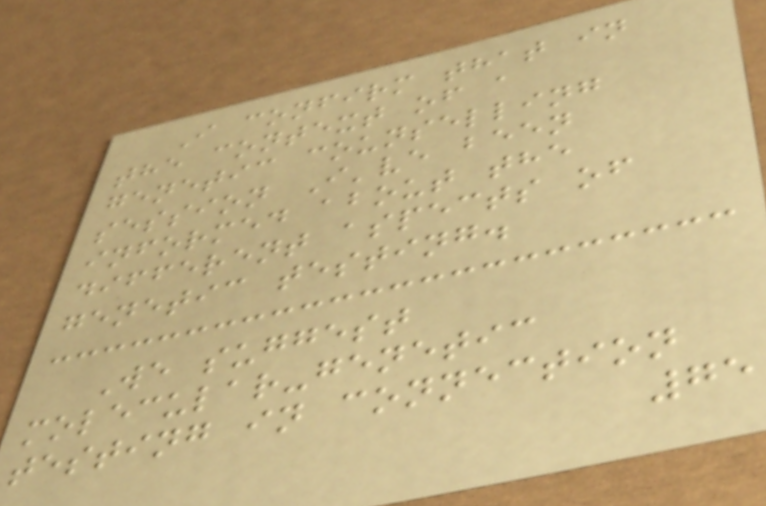I confirm that in
the context of a
genetic counselling
session I've been
informed about the
different aspects of
genetic testing.
We suggest
molecular-genetic
testing in connection
75
